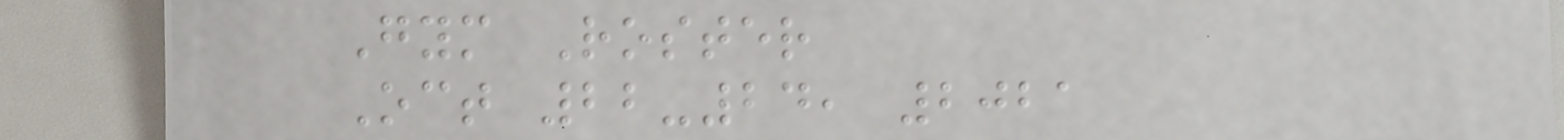Gym Roster
Oct 22-24, 2021
